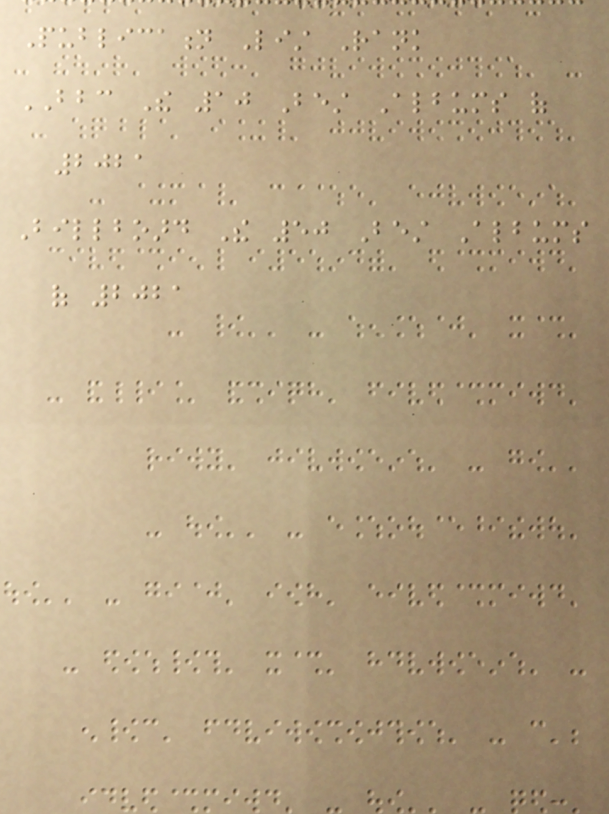Publication List Rank
BBC The 10 Best Albums of
2021
Billboard The 50 Best Albums
of 2021
